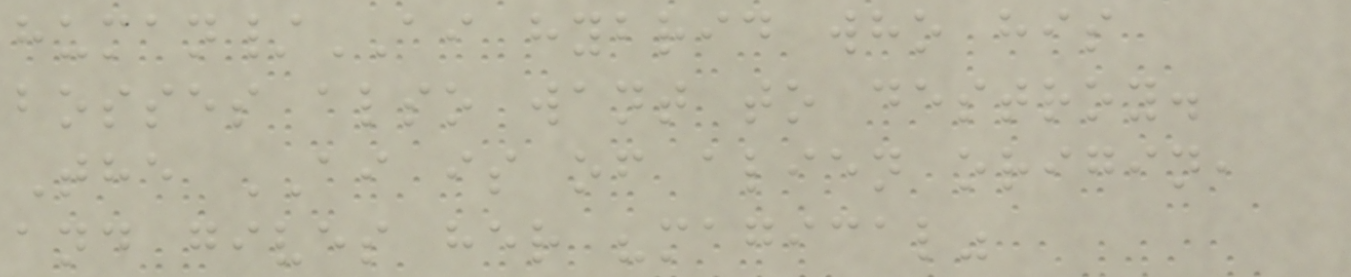human/AI hybrid who his
bosses also want to destroy.
The AI is of alien origin,
and gives her "magical"
